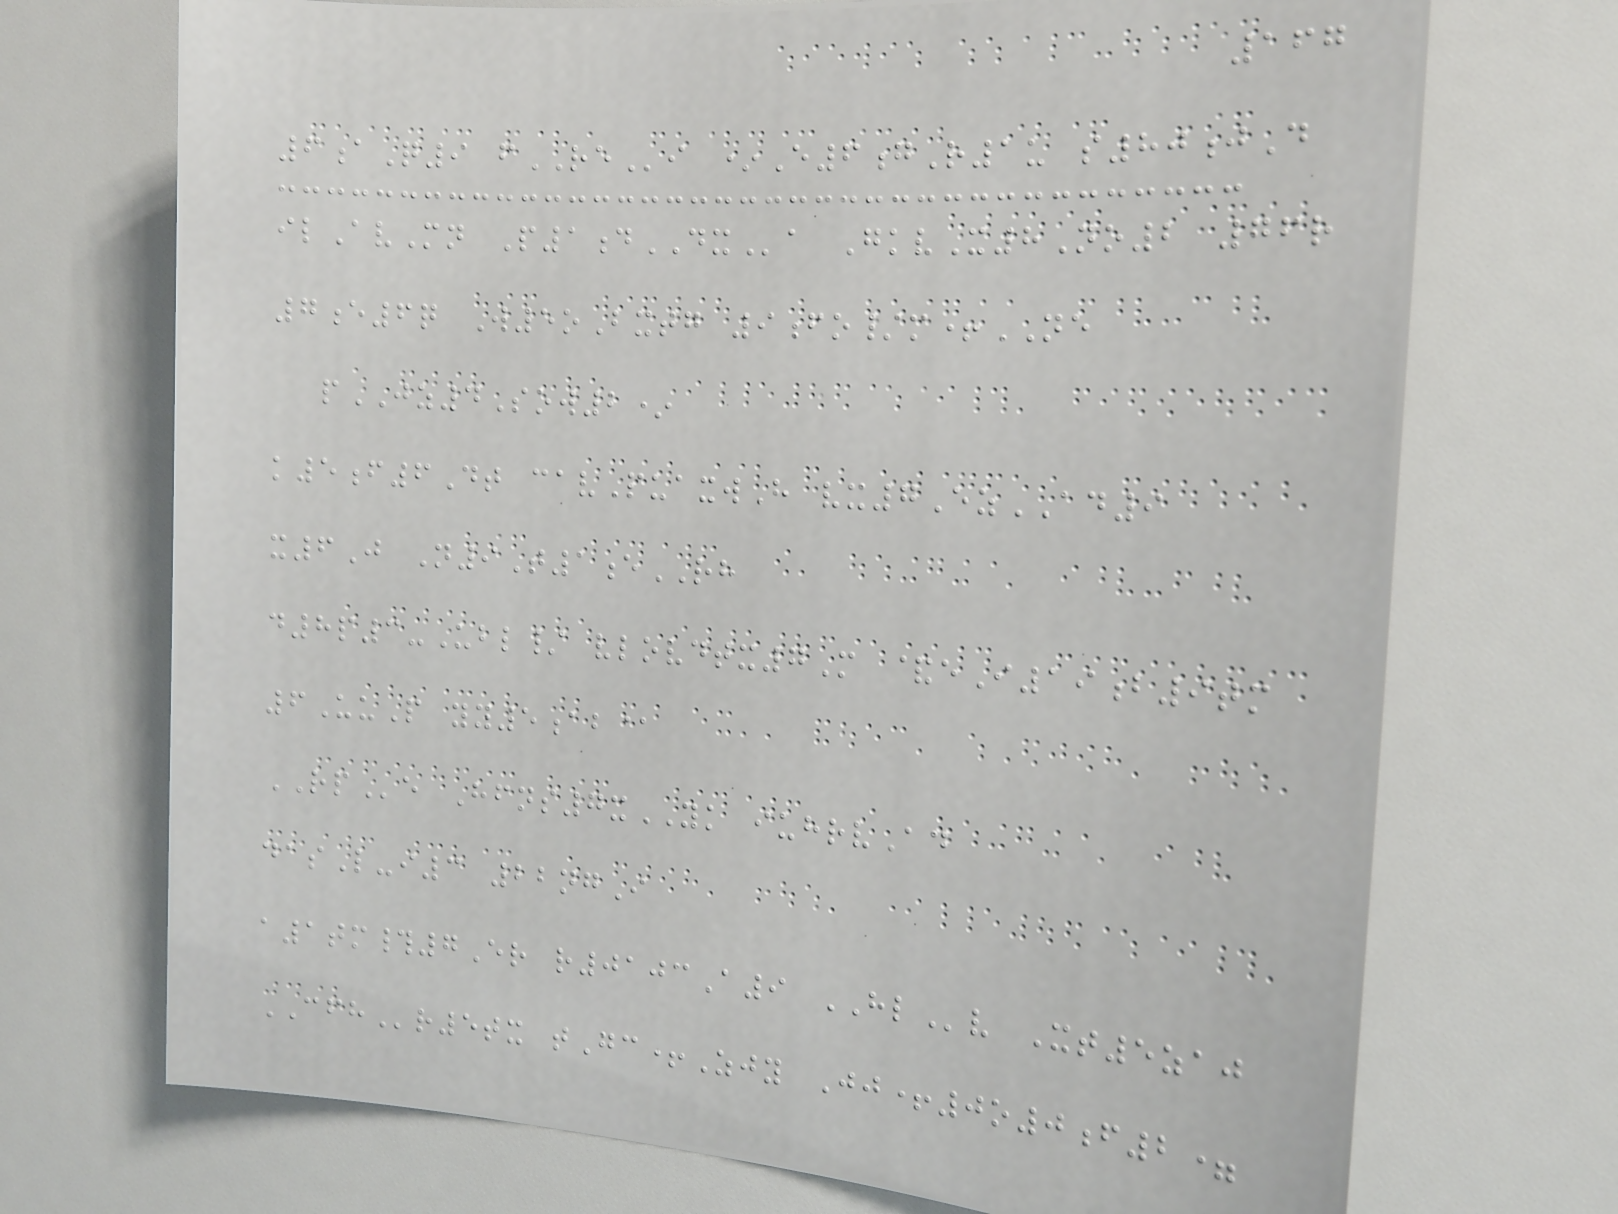167
6aQ9 fREi *E6gR1u s80jD
ilAvMn P1dDXa GkvX8No2 76r
7e6q W5oBxtg 9fo/m+NE
pJZ4Sow2*
k5f6Dt cavPuaxwH vx7EzAD9
x6J N9T1eRH
d8p3-Ubl/ vlovdtx7M &eI19b9tm
6UuP yy5ab@
RPe Hfns7xYK iuhrvAd
dasL-i3 22ngI
a1tm#7Er r0103A9 HLv Xt5zaj
CFHr5tx tGc+Zjy Jj+0o0f2=
